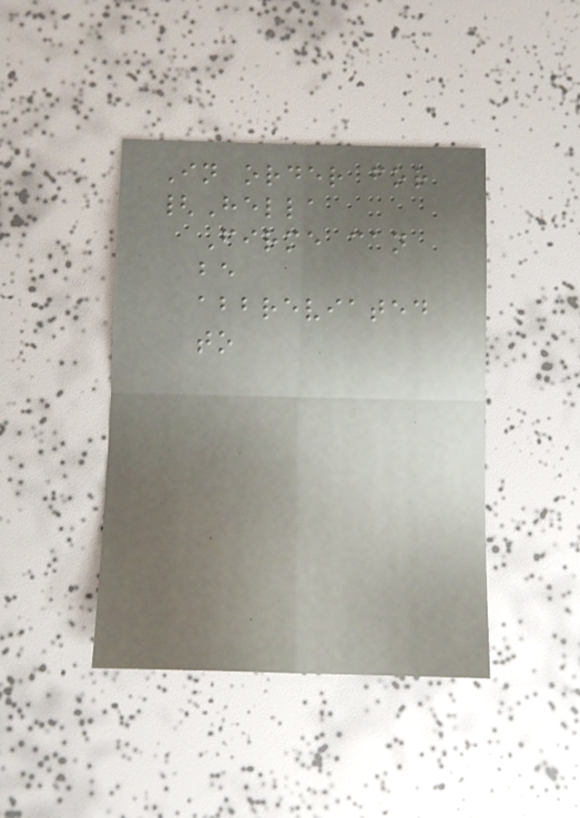In order for
{Hella
Firme can
be
abbreviated
to
